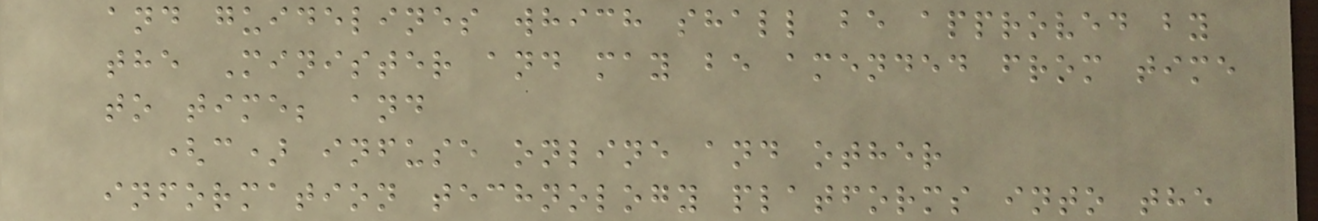and guidelines which shall be approved by
the Minister and may be amended from time
to time; and
(c) infuse online and other
information technology platforms into the
